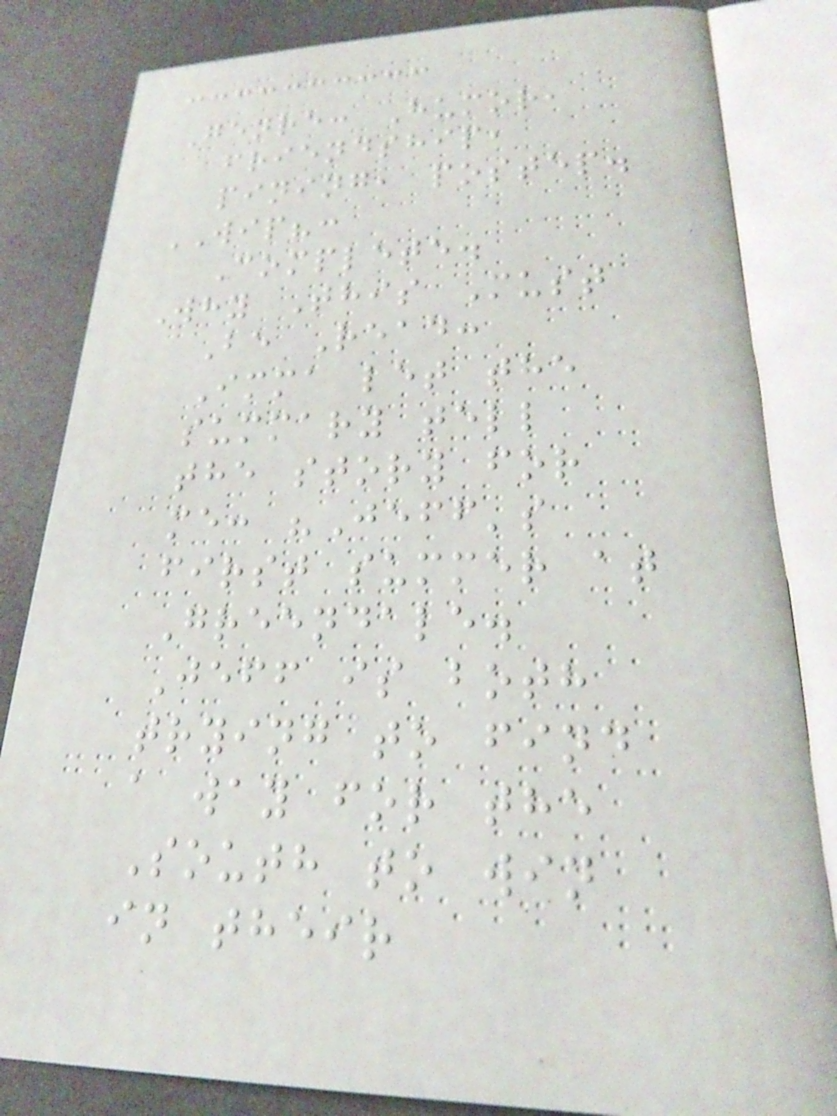Genre: Humor,
friendship,
pining, postep.
WIP?:
Complete.
Why This Must
Be Read:
Imma let the
summary tell
the story for
me: "Jeff's
first summer at
Greendale.
Jeff is both
trying to find
a way for the
South to win
in their
